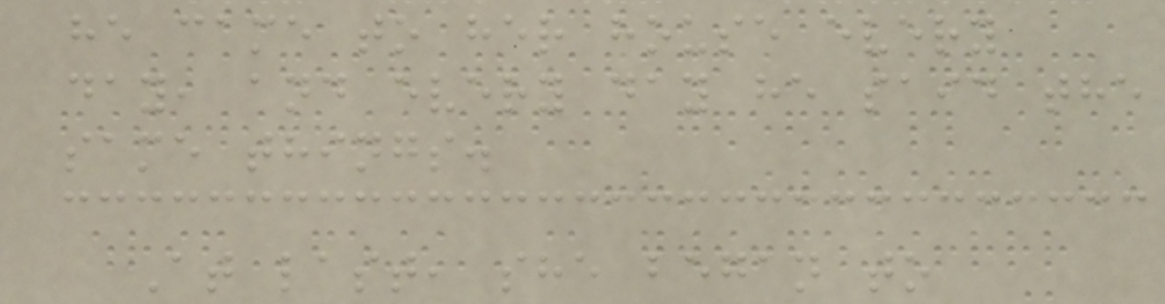he came to her house every
day, and every day he said the
same things.
At last, she began to
